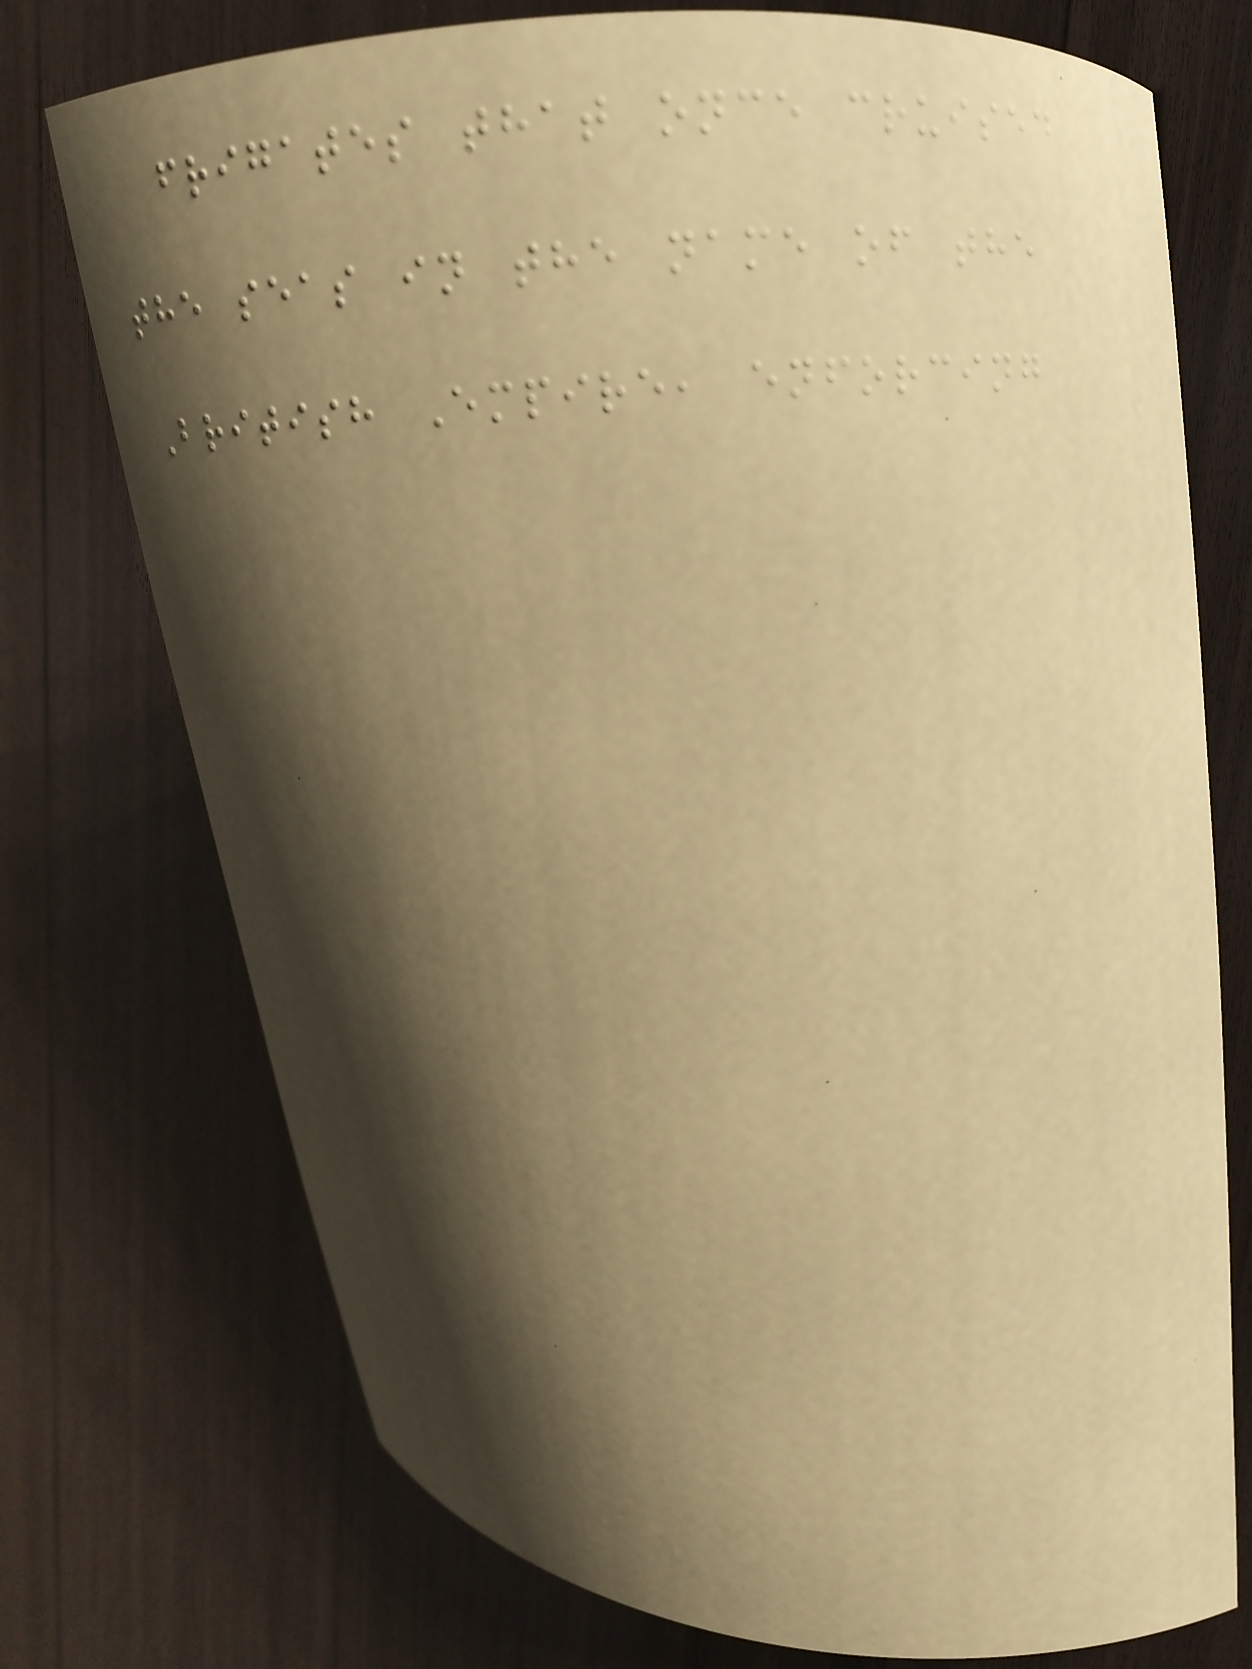frigates that once cruised
the seas in the name of the
British Empire, enforcing
